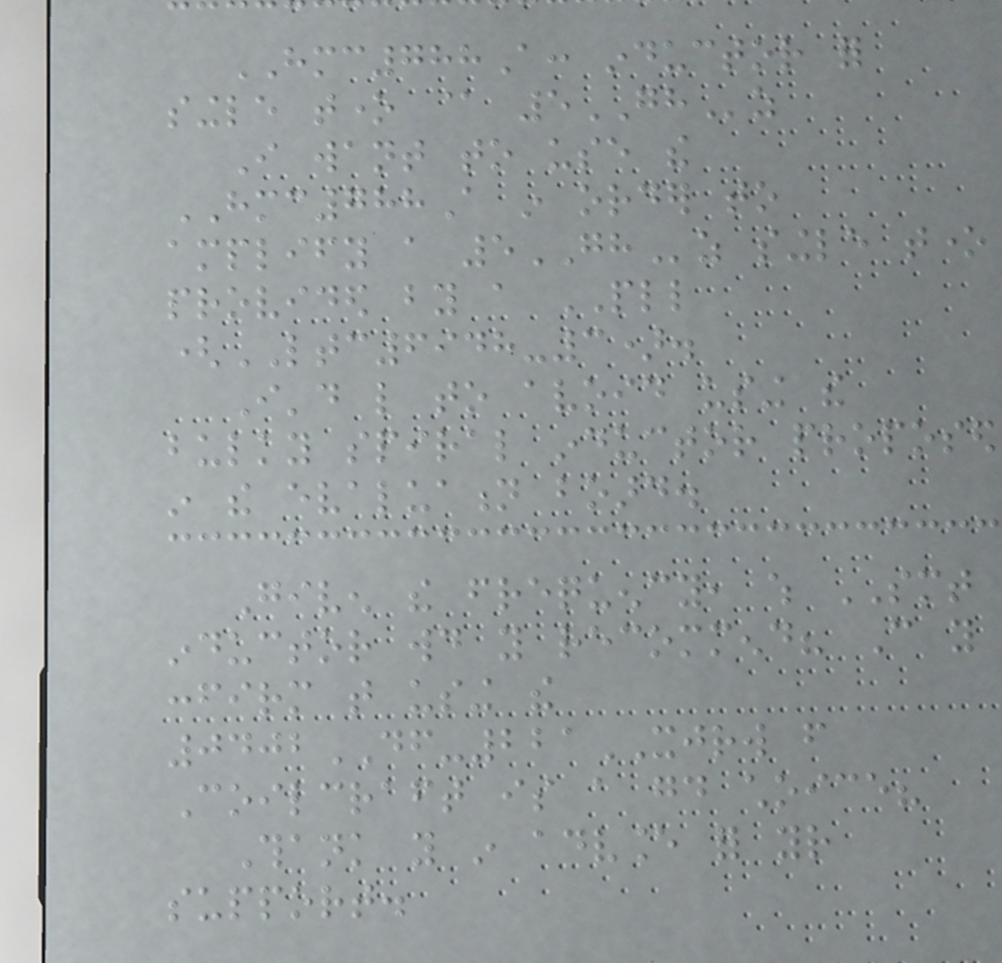HMC788A: inductor for
single tone @ 5GHz
I want to use the
HMC788A in order to
amplify a 5GHz single tone
provided by a PLL
(LTC6948-3).
I'd like to avoid using the
bulky spiral inductor proposed
in the evaluation board.
Given the frequency, which SMT
inductor would you recommend? Can you
confirm that using the
0402DF-221XJRW from
Coilcraft is a good choice?
Thank you in advance for your
support.
